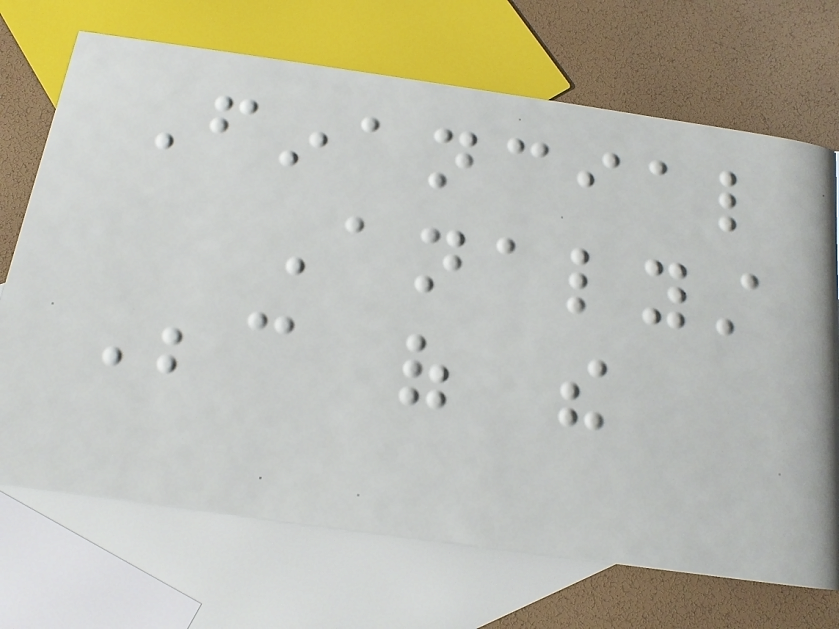Financial
Analyst
Because of the
